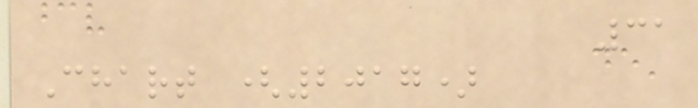31
Chart (2017)
